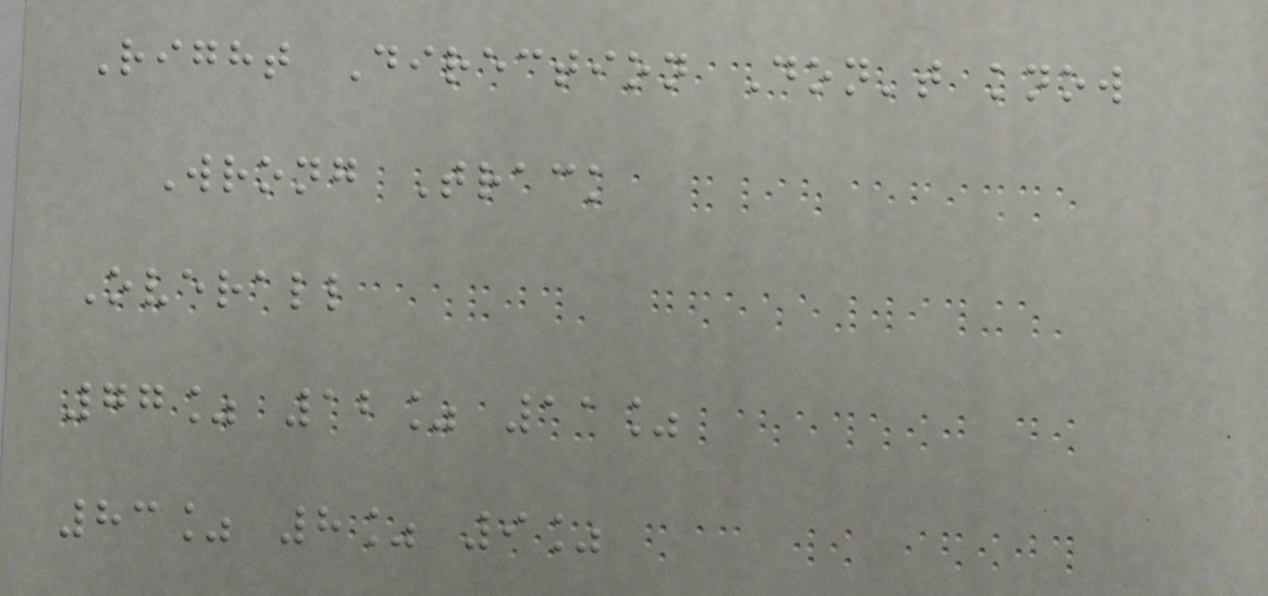Right Direction Don't know
Wrong Track
Overall
77% 12% 11%
83% 8% 9%
